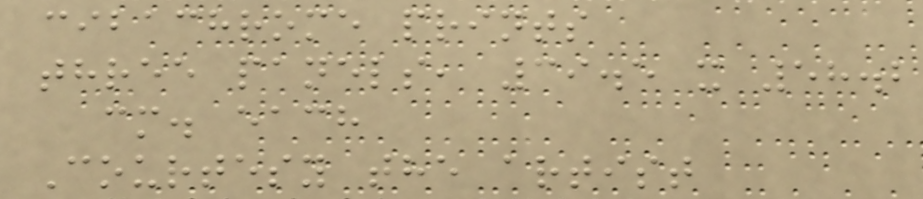cibachrome prints
three panels, 39.5 x 58.2
cm. each
Courtesy the artist
